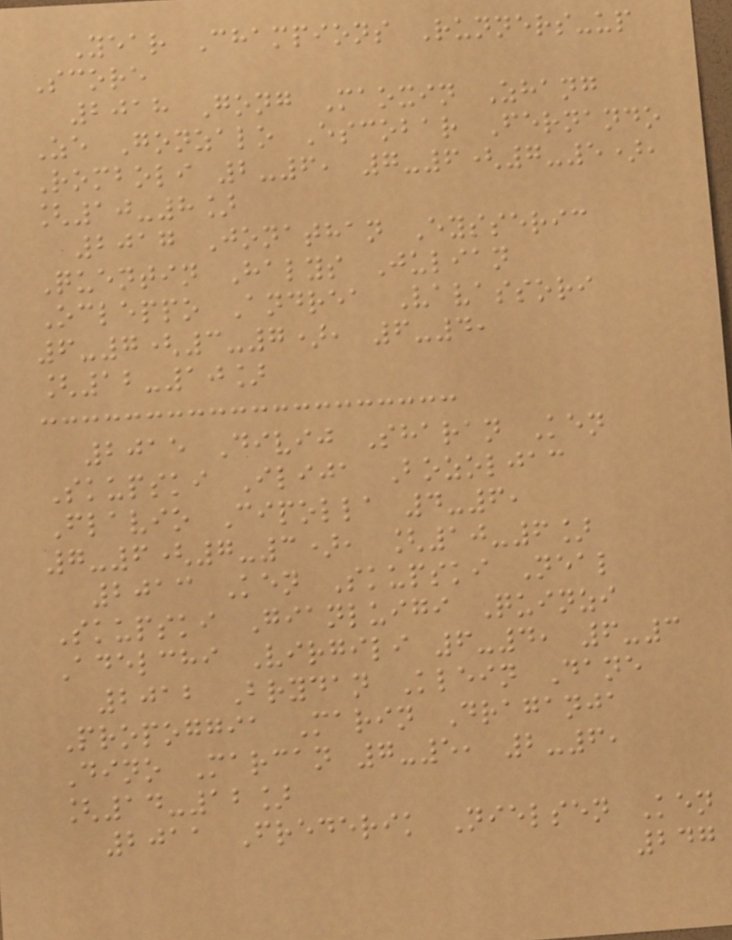Year Champions Runners-up
Score
2018 Gong Maoxin Zhang
Ze Gonzalo Escobar Fernando
Romboli 2-6, 7-6(7-5),
[10-8]
2017 Jonathan Eysseric
Quentin Halys Julian
Ocleppo Andrea Vavassori
6-7(3-7), 6-4,
[12-10]
2015 Divij Sharan Ken
Skupski Ilija Bozoljac
Flavio Cipolla 4-6,
7-6(7-3), [10-6]
2013 Ken Skupski Neal
Skupski Gianluigi Quinzi
Adelchi Virgili 6-4, 6-3
2012 Brydan Klein Dane
Propoggia Marin Draganja
Dino Marcan 7-5, 2-6,
[14-12]
2011 Frederik Nielsen Ken
247
